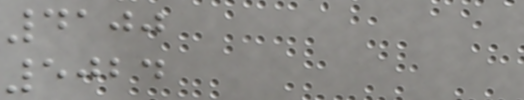4100
5024
